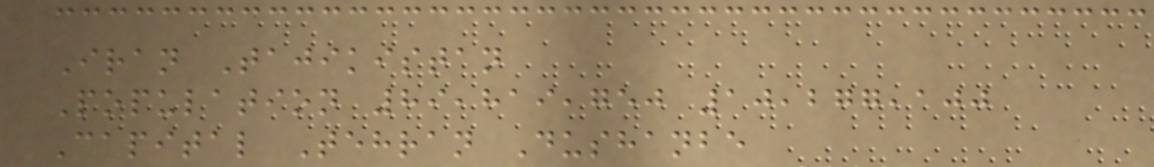Iran Tajikistan
Population 89,819,750 10,277,100
Capital Tehran Dushanbe
